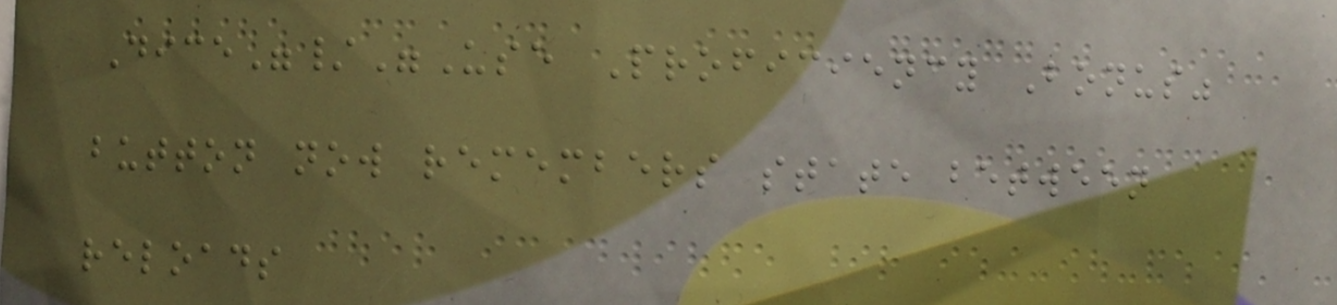Dice"/"Use Proficiency Bonus"
button now remembers state between
reloads
